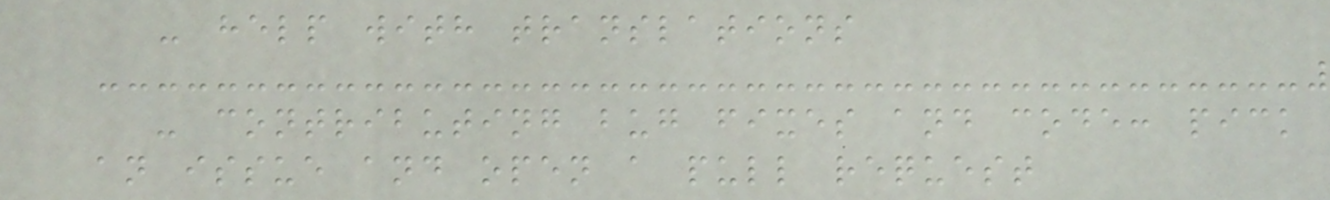- help with translations
- contributing bug fixes and code: pick
an issue and open a pull request
